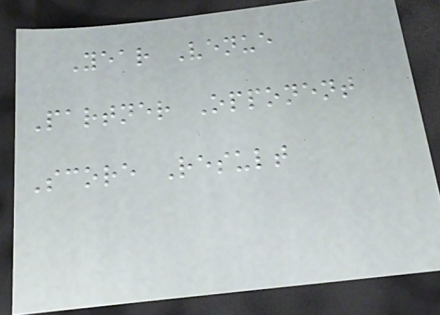Year Venue
Partner Opponent
Score Result
